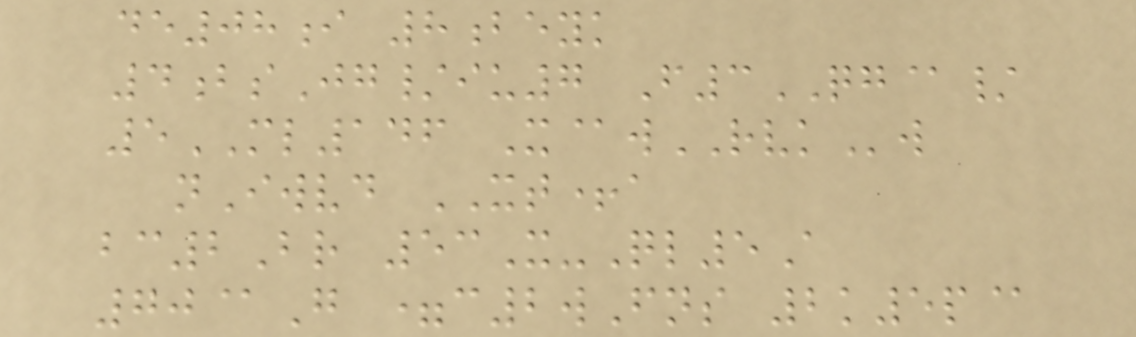de08i 8beyk
4bsJg/iu7 F3QG@/
5ML146 X@wRVKw
nIwvd XT+a
bc2Br 53X-Ql5A
70@G =c2wFns 2k5p@
